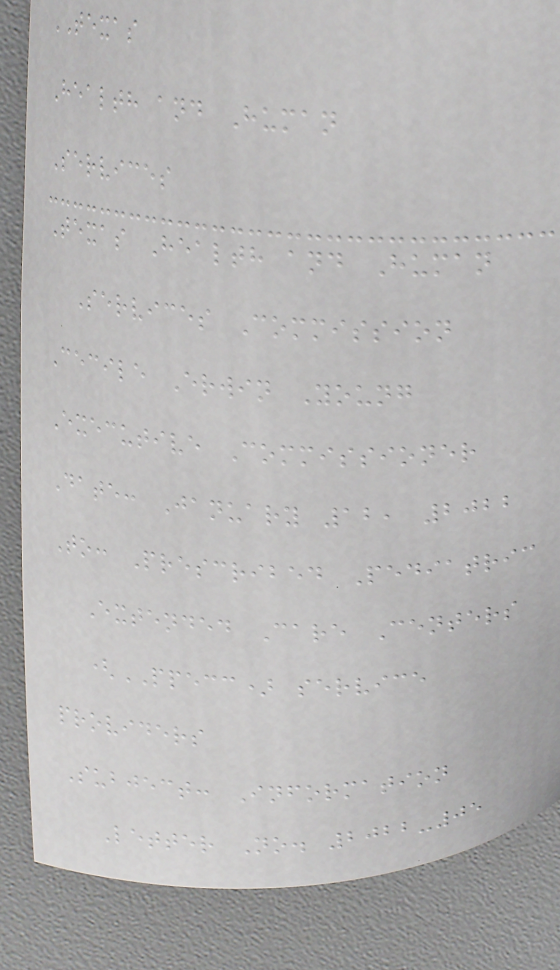TEXAS
Health and Human
Services
Texas Health and Human
Services Commission
Cecile Erwin Young
Executive Commissioner
Date: January 12, 2022
To: Prescribed Pediatric
Extended Care Centers
(PPECC) service
providers
Subject: Information
Letter No. 2022-05
